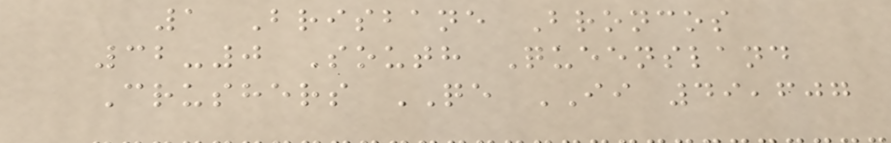1 Brisbane Broncos
32-0 South Queensland
Crushers QE II 49,607
